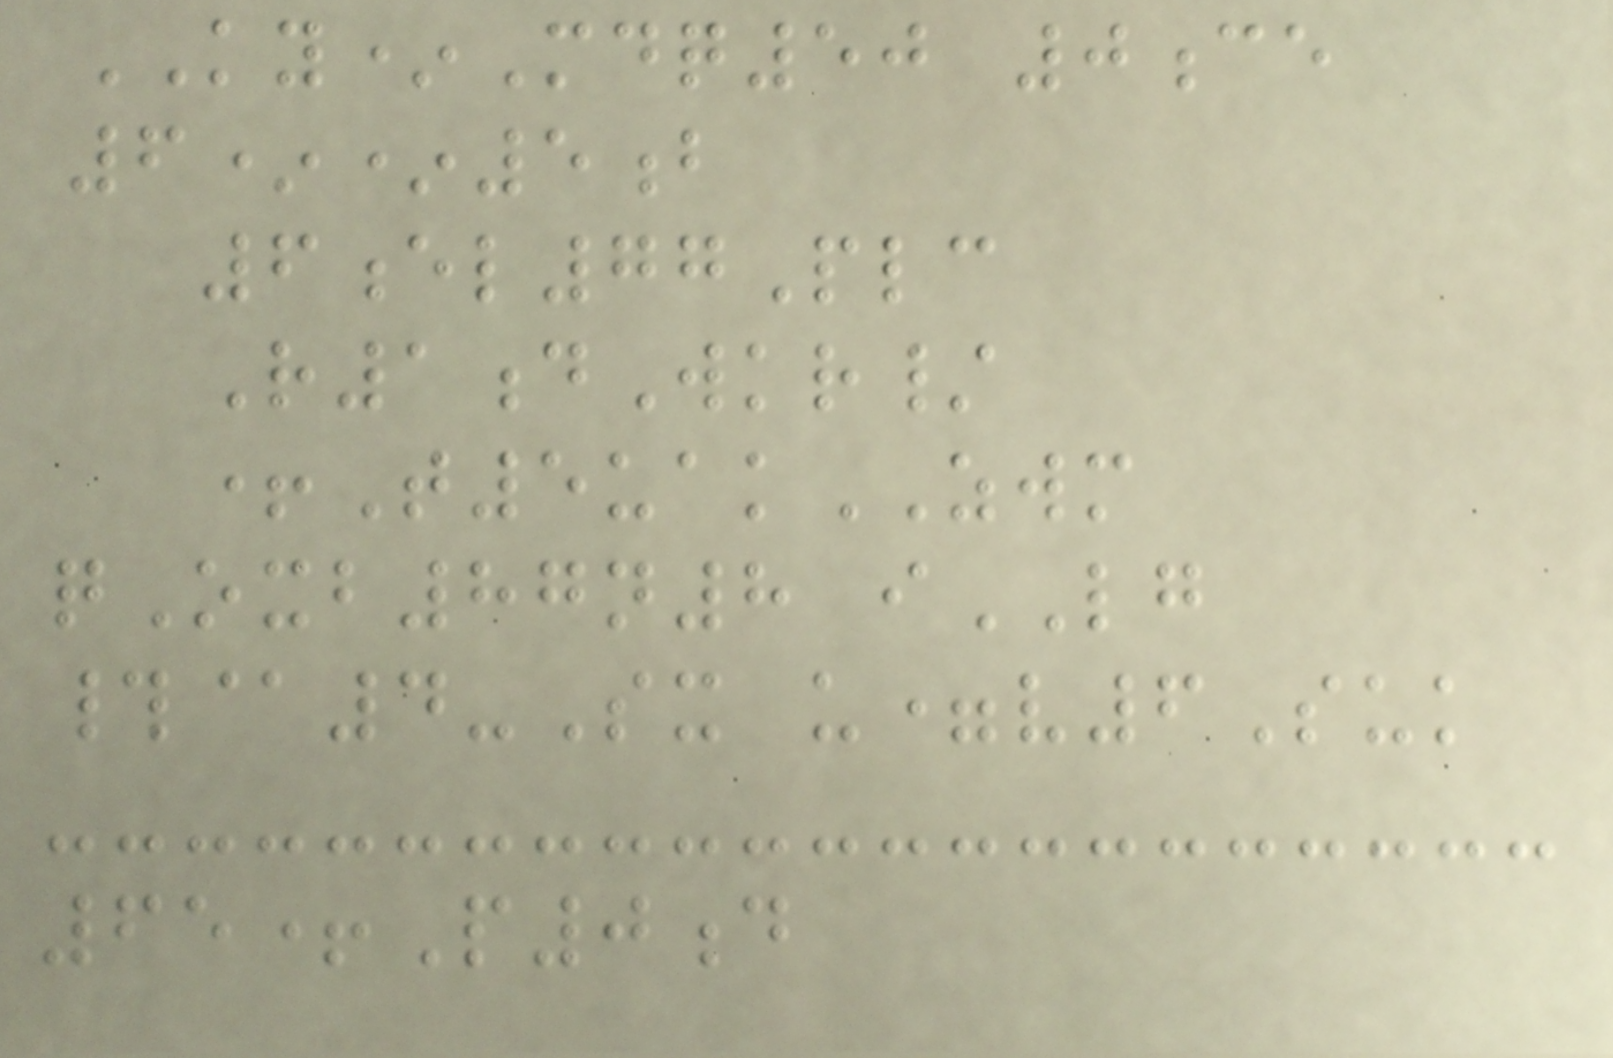KY*Mdq50 0ce
6**5b
6el77Plc
R1dWkr/
+T5uakZWM
qOxb87n8 iLG
#@4-Sx u=v6Suk
65+P0d
